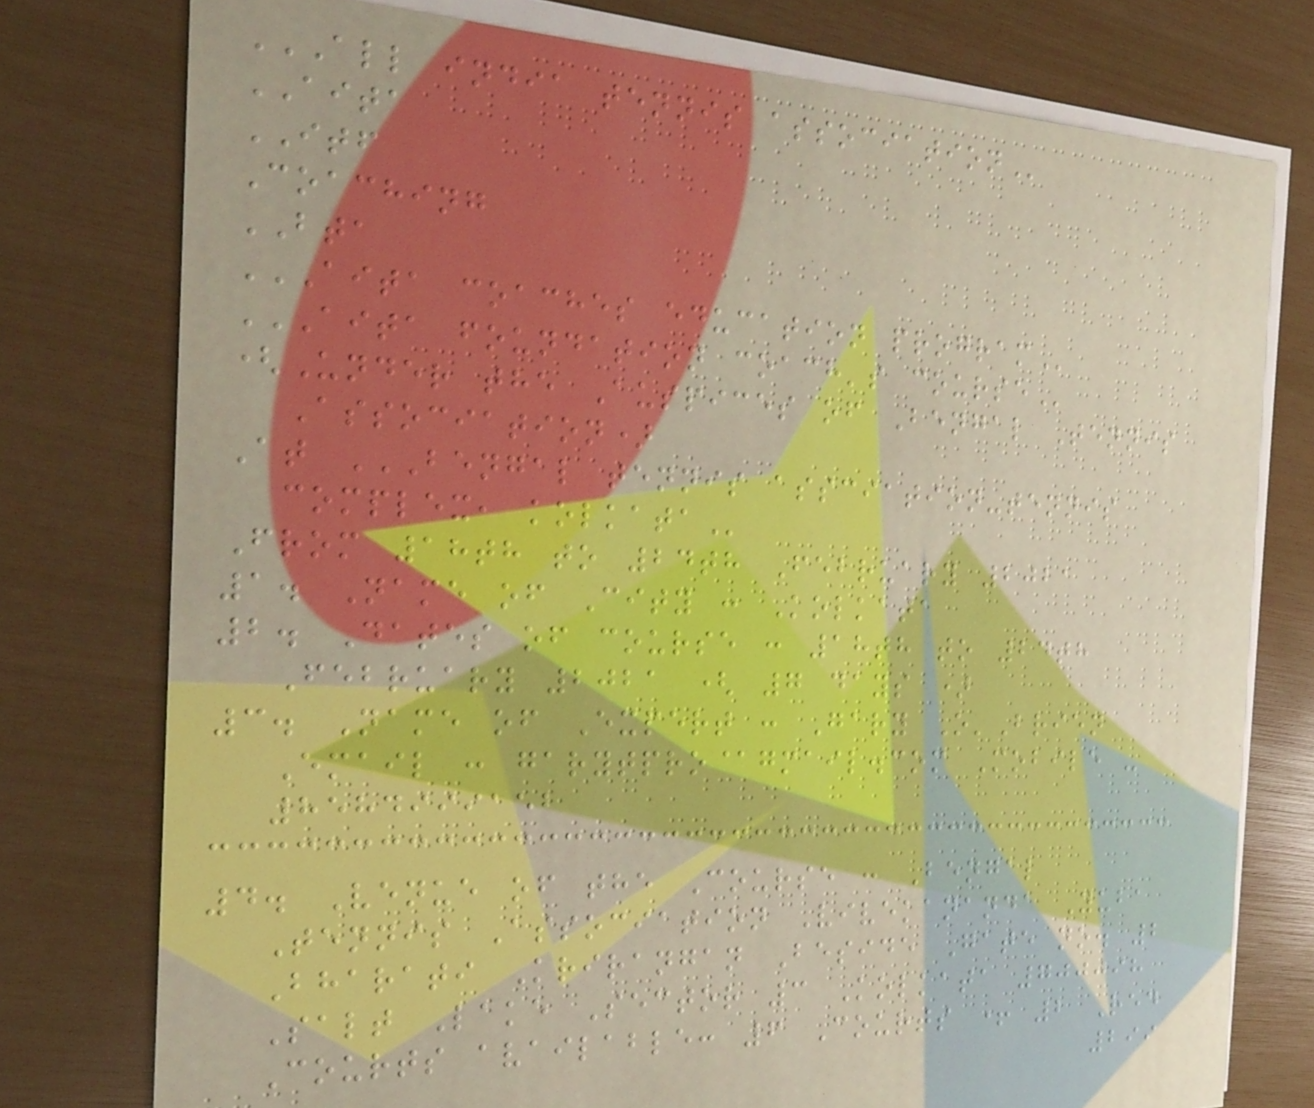ALL INDIA TENNIS ASSOCIATION
AITA
ITF
Coaching
BTA
AITA COACHES EDUCATION PROGRAM
AITA FOUNDATION COACH'S COURSE
(Under the Auspices of Bengal Tennis
Association)
At BENGAL TENNIS ASSCIATION-TENNIS
COMPLEX, KOLKATA
From 18th to 24th February 2021
1. Name of City : Kolkata
2. Dates of course : 18th to 24th
February 2021 ( 7 days )
3. Name of Expert : Gary O'Brien
Email : garytpro@gmail.com Mobile -
8584999152
4. Venue of the Course : Bengal
Tennis Association Vivekananda Yuba
Bharati Krirangan Beside Gate no. 2
Salt Lake Sector 3 Kolkata 700098
Courts available: 6 Courts + 2 Red
299
